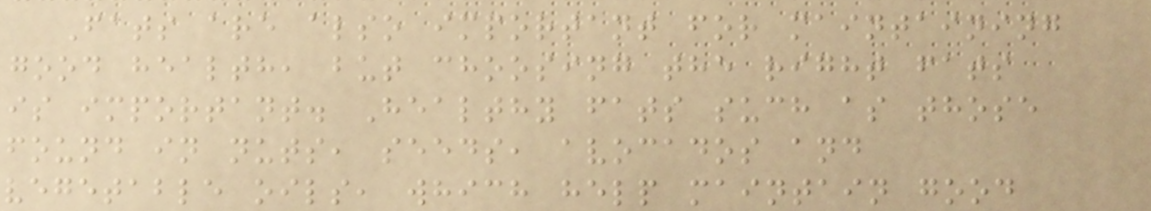Fats are also important for maintaining
good health, but choosing the right fats
is important. Healthy fats such as those
found in nuts, seeds, avocados and
vegetable oils, which help maintain good
